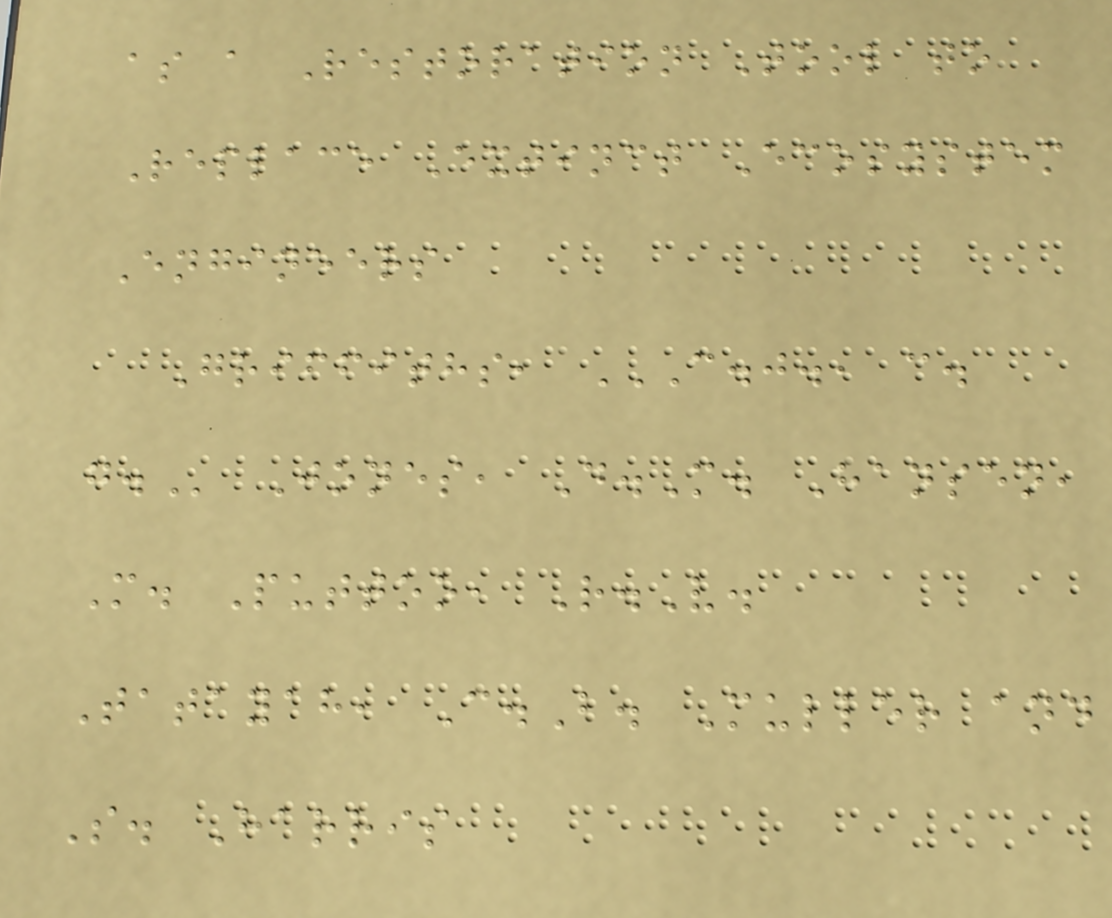as a Restoration Tool to
Replace Extinct Ecosystem
Engineers
Griffiths, C.J., C.
G. Jones, D.M. Hansen,
M. Puttoo, R.V.
Tatayah, C.B. Muller and
S. Harris
